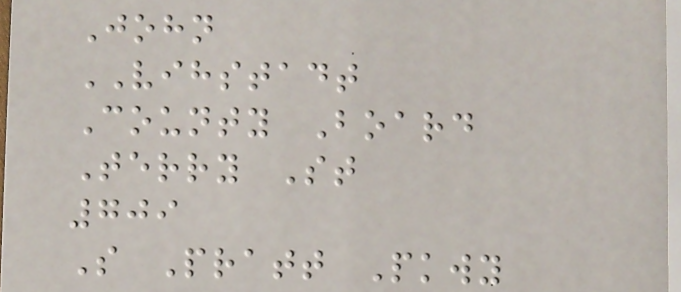John
VIHSTADT
County Board
Terry St
709
S Pratt Pkwy
